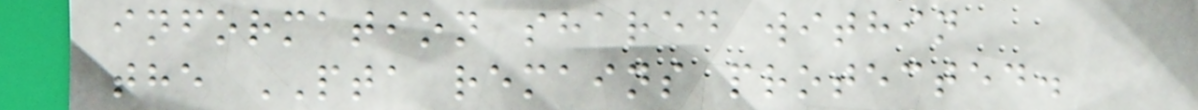information shared within
the PTA remains protected.
